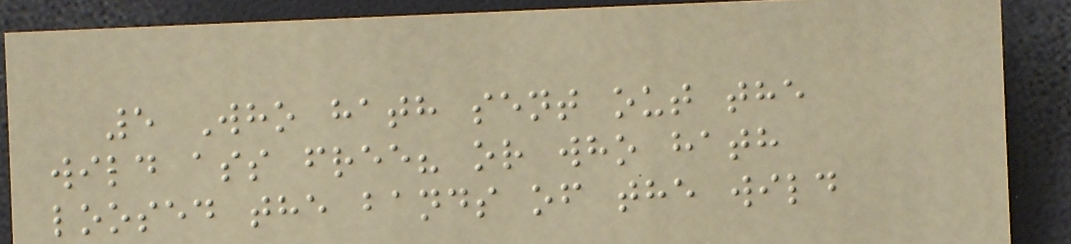5 Who hath sent out the
wild ass free? or who hath
loosed the bands of the wild
